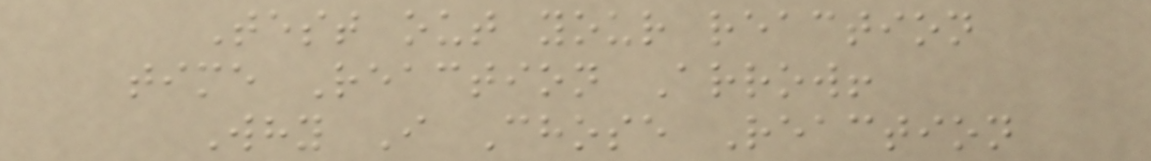Test out your reaction
time Reaction Arrow!
Why I Chose Reaction
